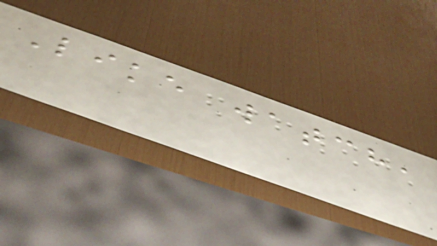Like watch,
